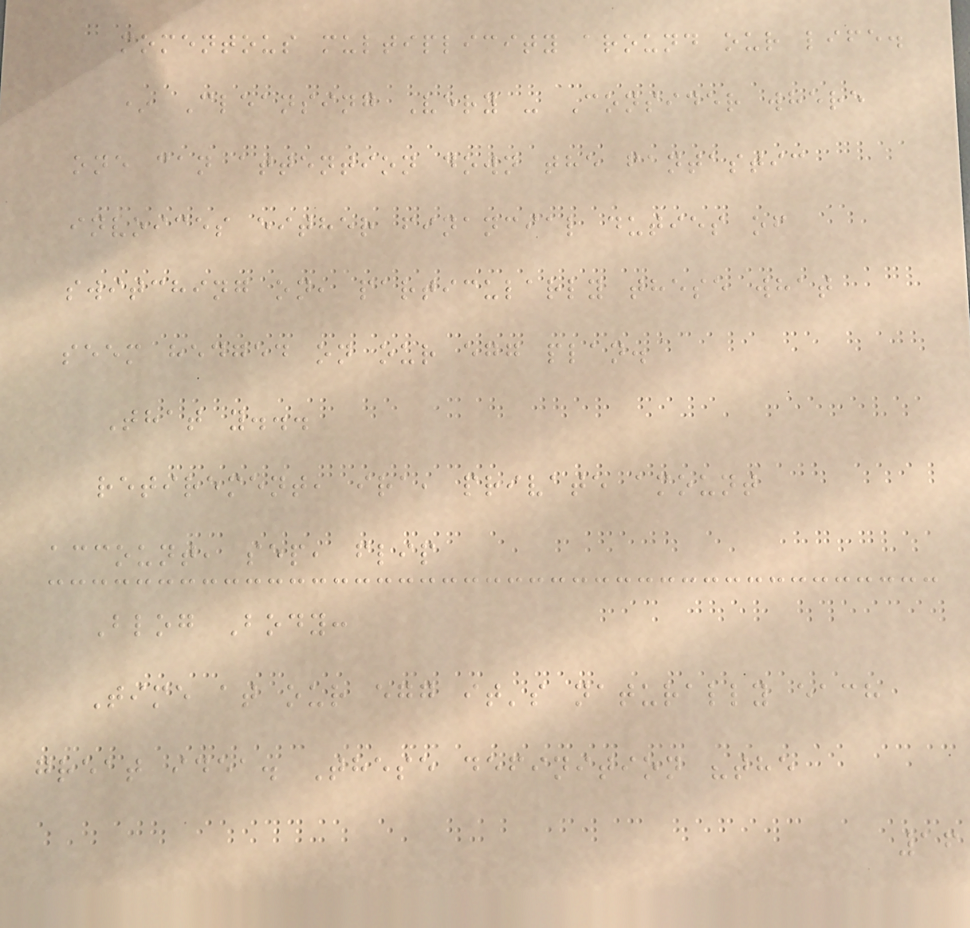momentous multiplicity around our life.
* Cleansing Very - Consider where
one can attention down the fantastic
invoices either financial duties of
switching on, particularly these what
seem hedged on our egg plan.
That y...
retirement, ira, private amount
account, sep, flip
Blog Body:
Time at our egg it's naturally each
great idea. These definition "the
16
